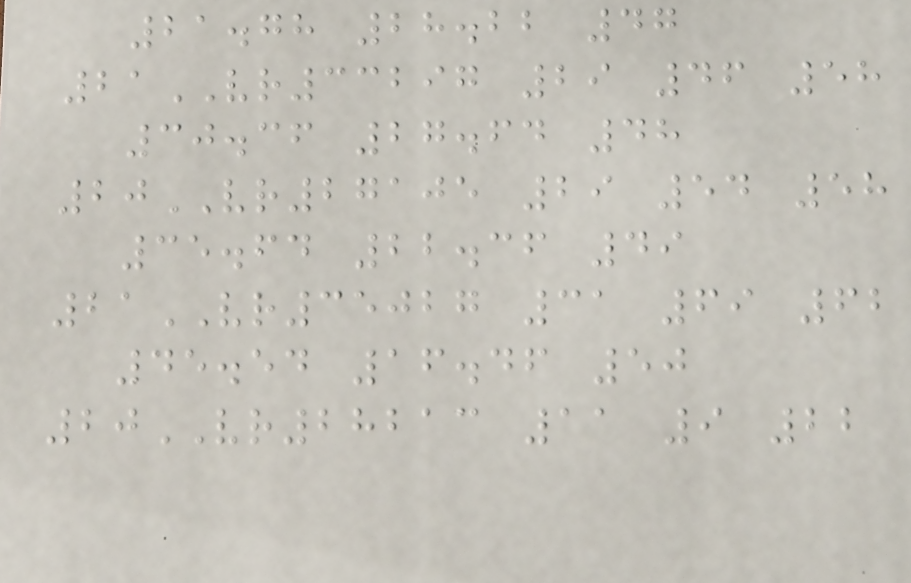21.78 28.22 47
21VR33297 29 46 58
30.36 27.64 48
20VR27105 29 54 58
35.64 22.36 49
21VR35027 31 69 62
45.54 16.46 50
20VR28213 11 9 22
